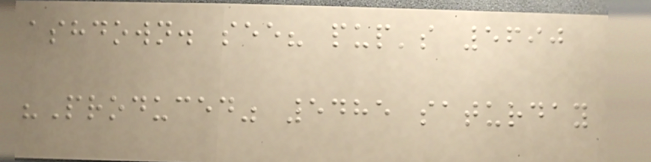ashdown. see? pup's 5690
"Produced" 5485 saturday
